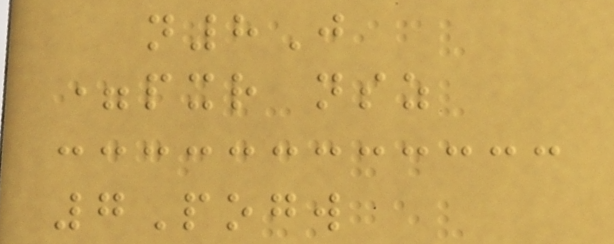n8J
=pxr nsz
7Pogw
